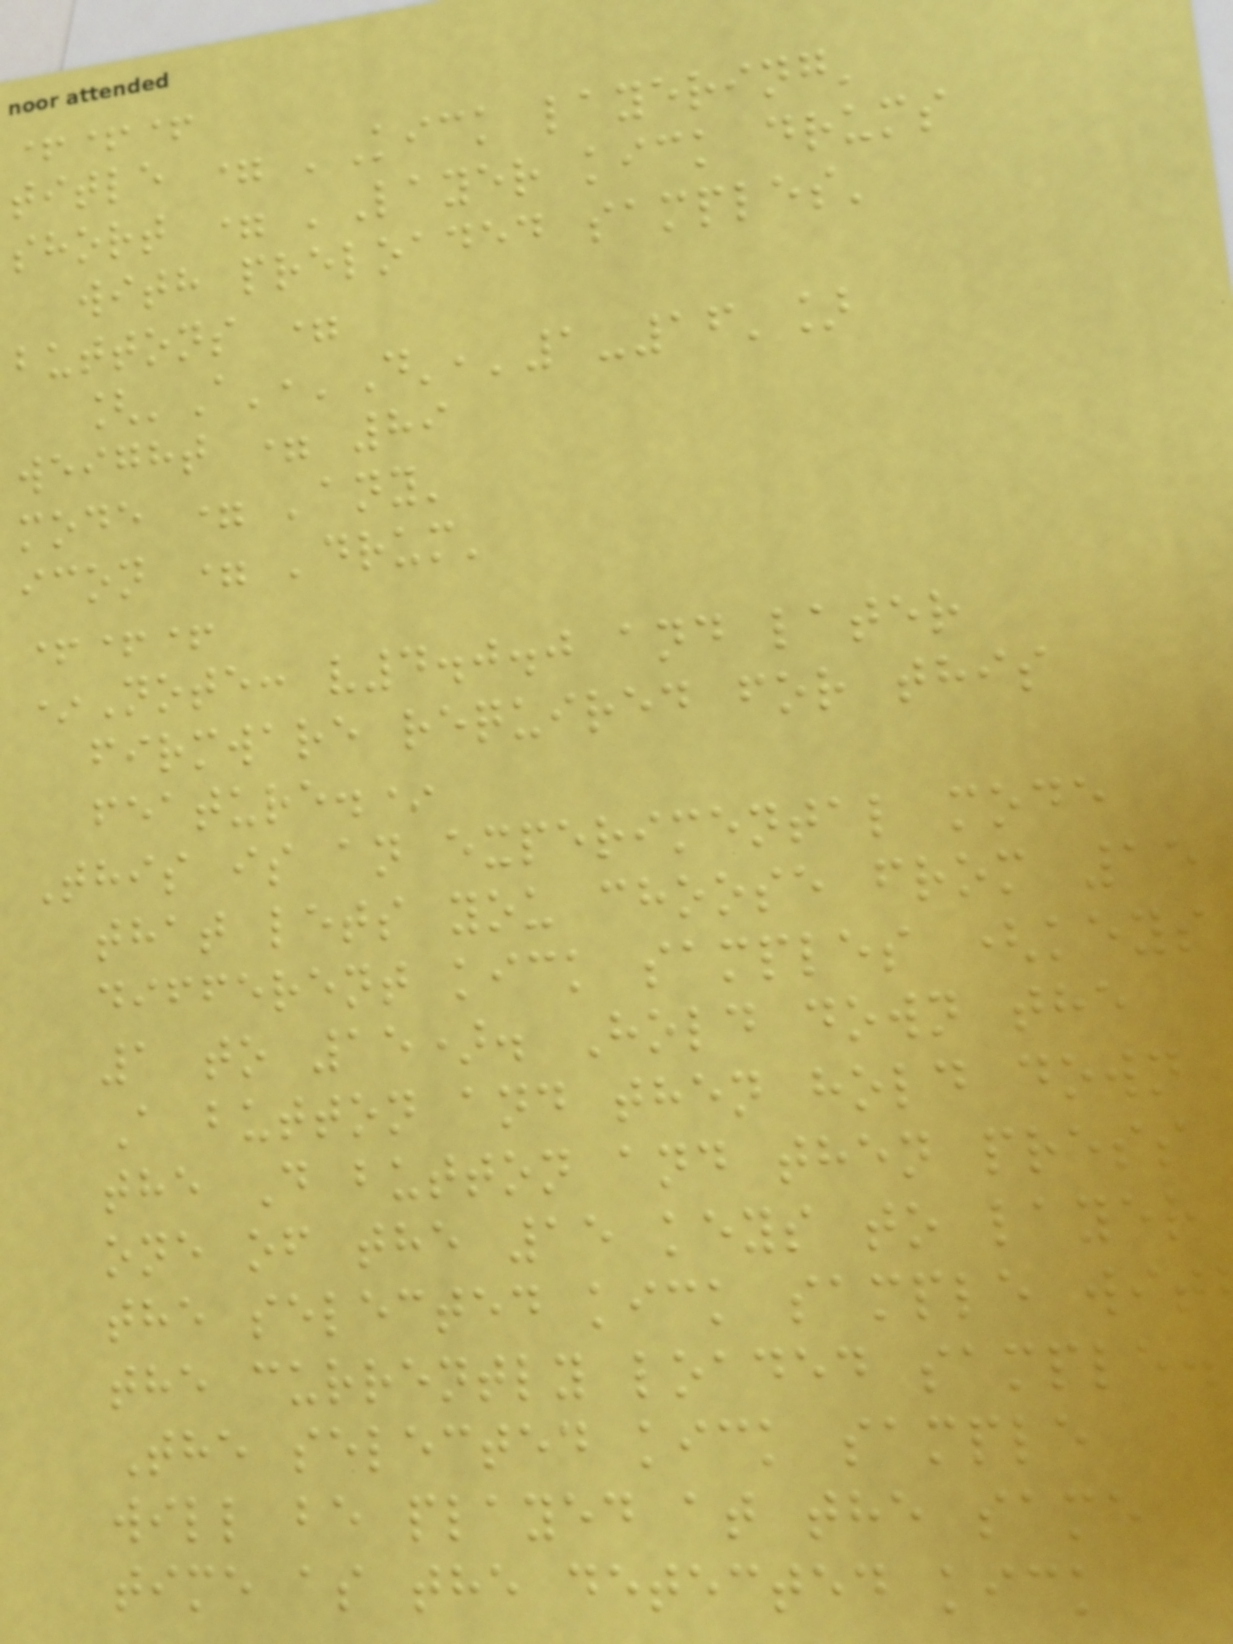+++
title = 'Kick layering'
short = 'Layer kick drums
with preloaded samples'
buttons =
['A','D','1-16']
weight = 89
mode = 'any'
icon = 'drum'
+++
*Note: v4.0.0 and later
firmware required for this
feature.*
This is an experimental mode
that lets you choose from 15
different kick samples (keys
1 to 15). Hold down the
A button and then hold down
the D button and then press
one of the 15 keys to layer
the selected kick sample wit
the currently loaded sample.
The selected kick sample
will be played at the same
time as the detected kick
